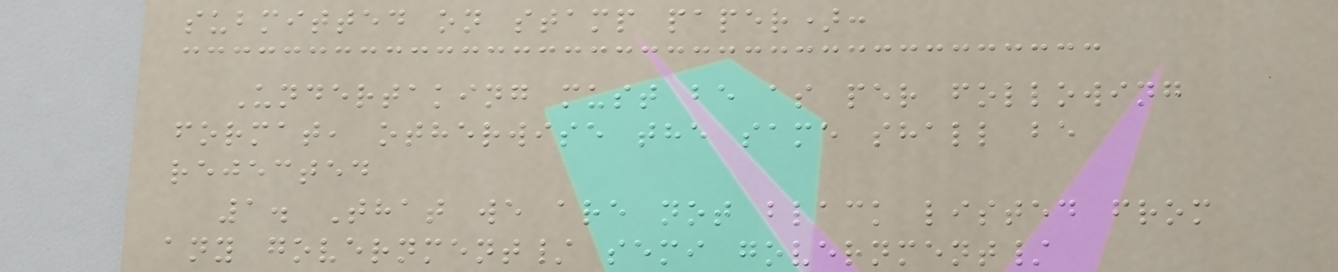submitted on stamp paper):
Undertaking must be as per following
format, otherwise the same shall be
rejected
1. That we are not black listed from
any government/ semi government/
